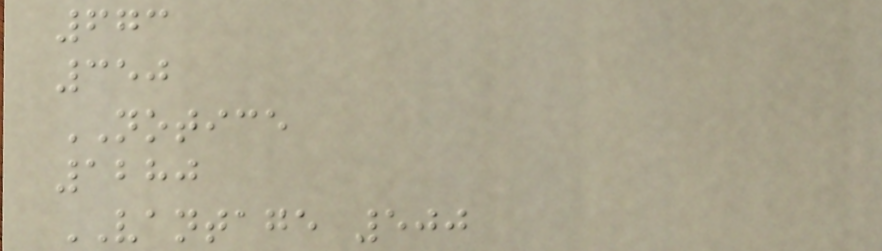673
350
NOTICE
1280
VANTAGE 500
